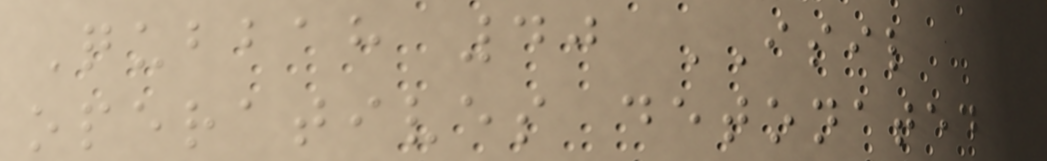Qubbah 40 ISIL
operatives detonated
